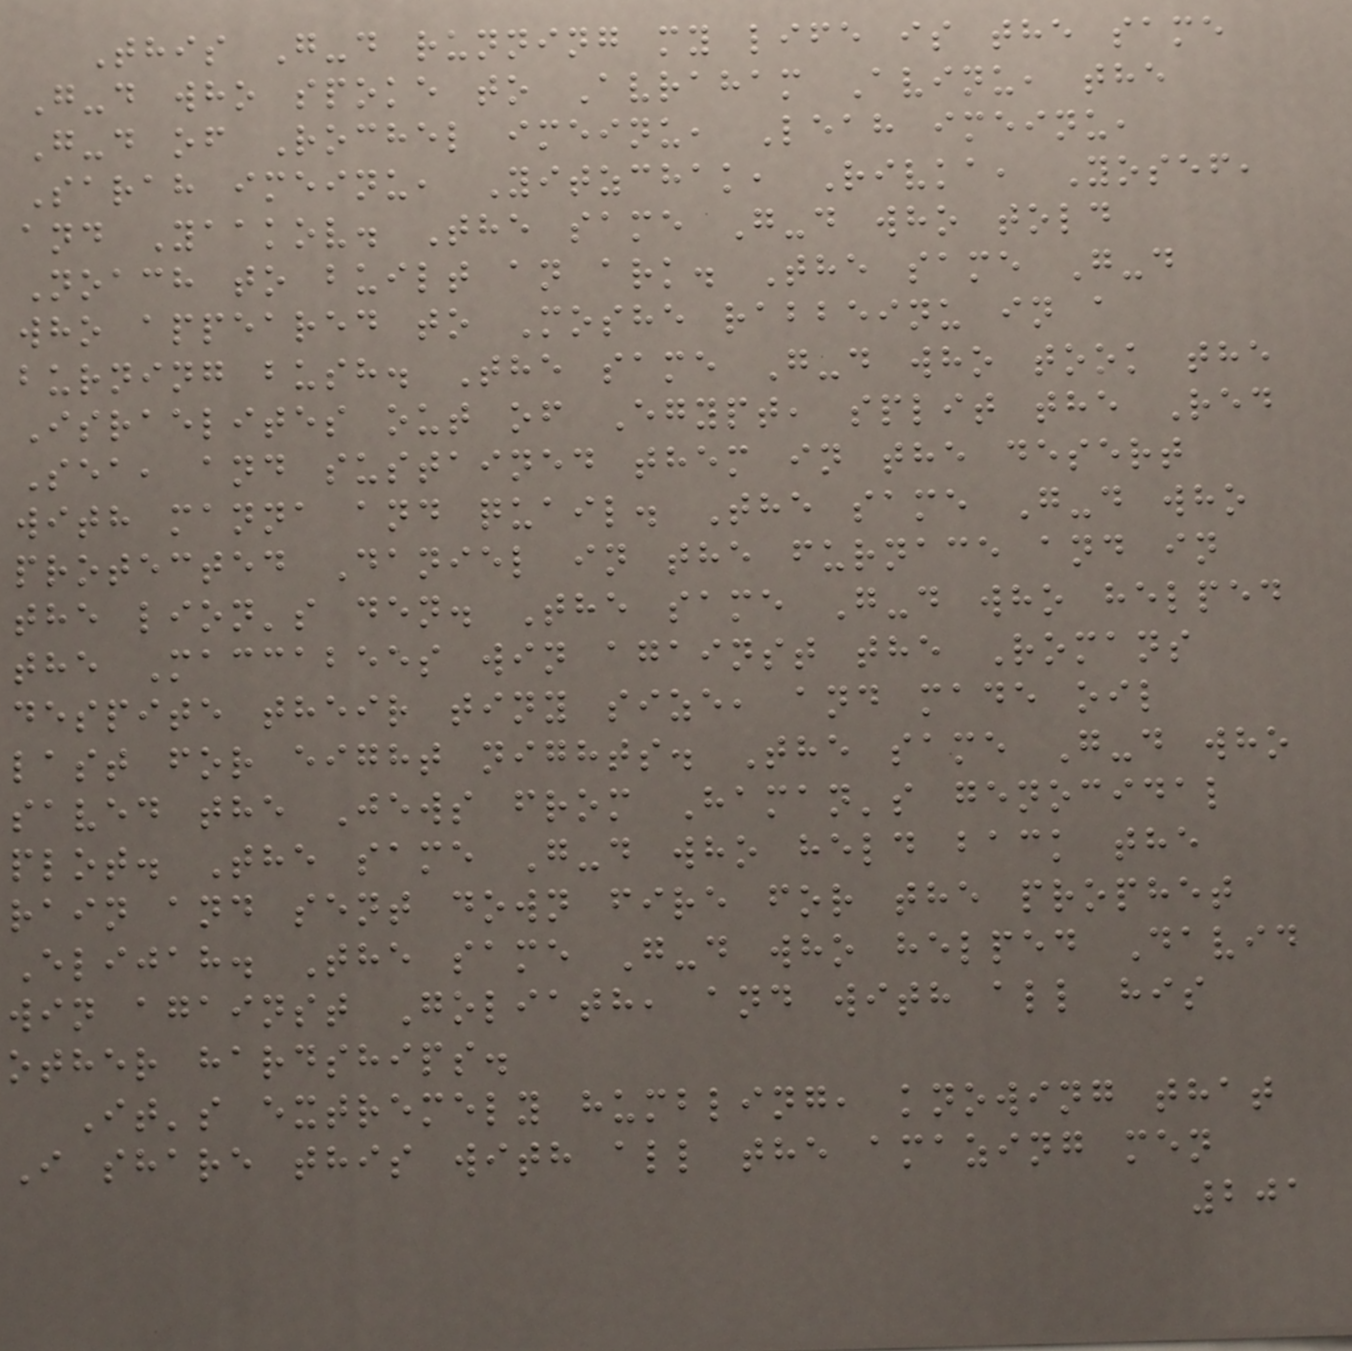This G-d running my life is the same
G-d who spoke to Avraham Avinu, the
G-d of Rochel imeinu, Leah imeinu,
Sarah imeinu, Yitzchak, Rivka, Yosef,
and Yaakov. The same G-d who told
Noach to built an ark. The same G-d
who appeared to Moshe rabbeinu in a
burning bush. The same G-d who took the
Israelites out of Egypt, split the Red
Sea, and sustained them in the desert
with manna and quail. The same G-d who
protected Daniel in the furnace and in
the lion's den. The same G-d who helped
the Maccabees win against the Romans
despite their tiny size, and made oil
last for eight nights. The same G-d who
saved the Jews from Haman's genocidal
plot. The same G-d who held back the
rain and sent down fire for the prophet
Elijah. The same G-d who helped David
win against Goliath, and with all his
other hardships.
It's extremely humbling, knowing that
I share this with all the amazing men
201
